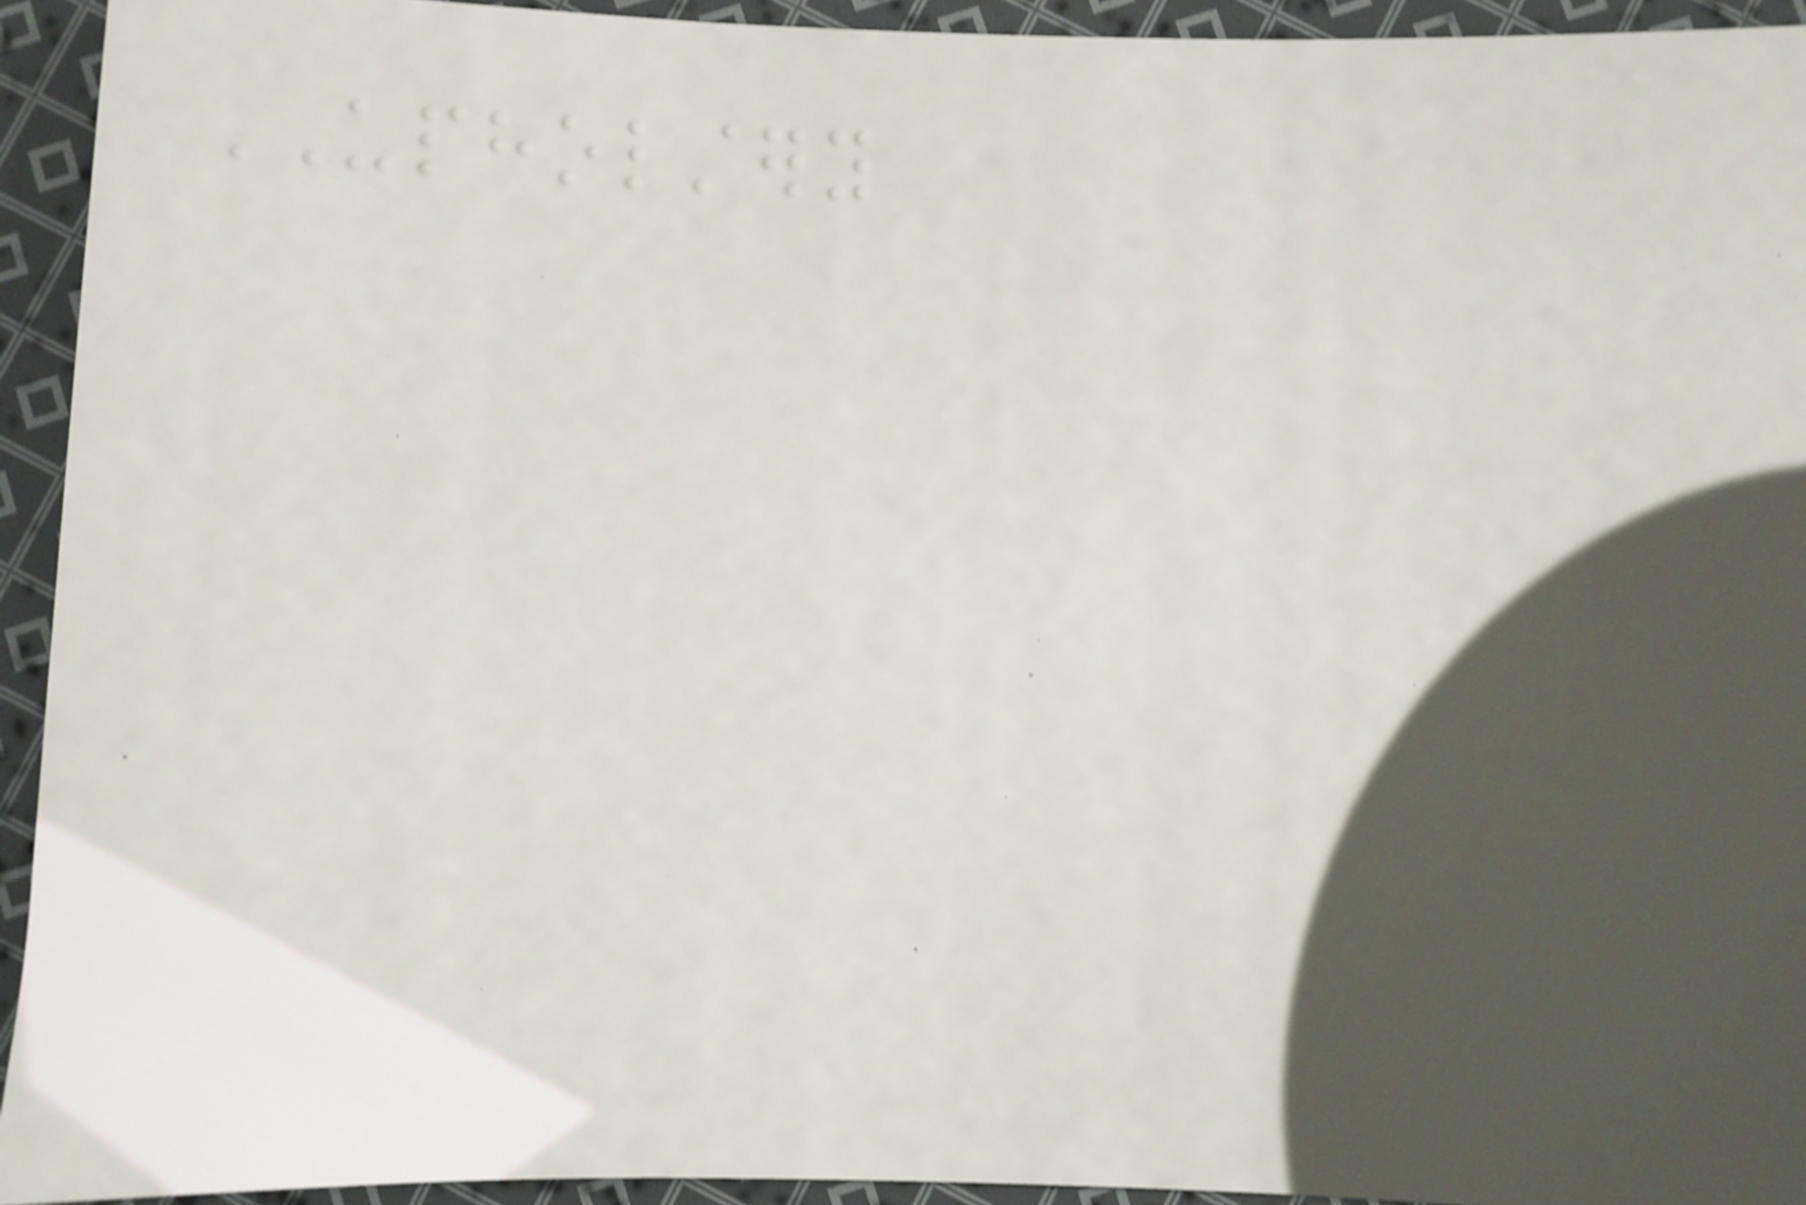UPHOLSTERY
